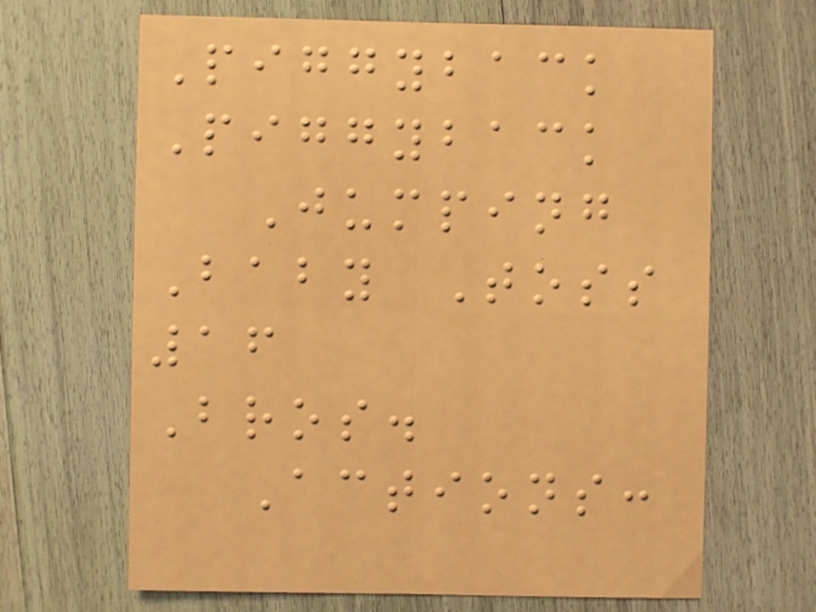Piggyback
Piggyback
Jumping
Baby Toss
16
Bros.
Actions:
